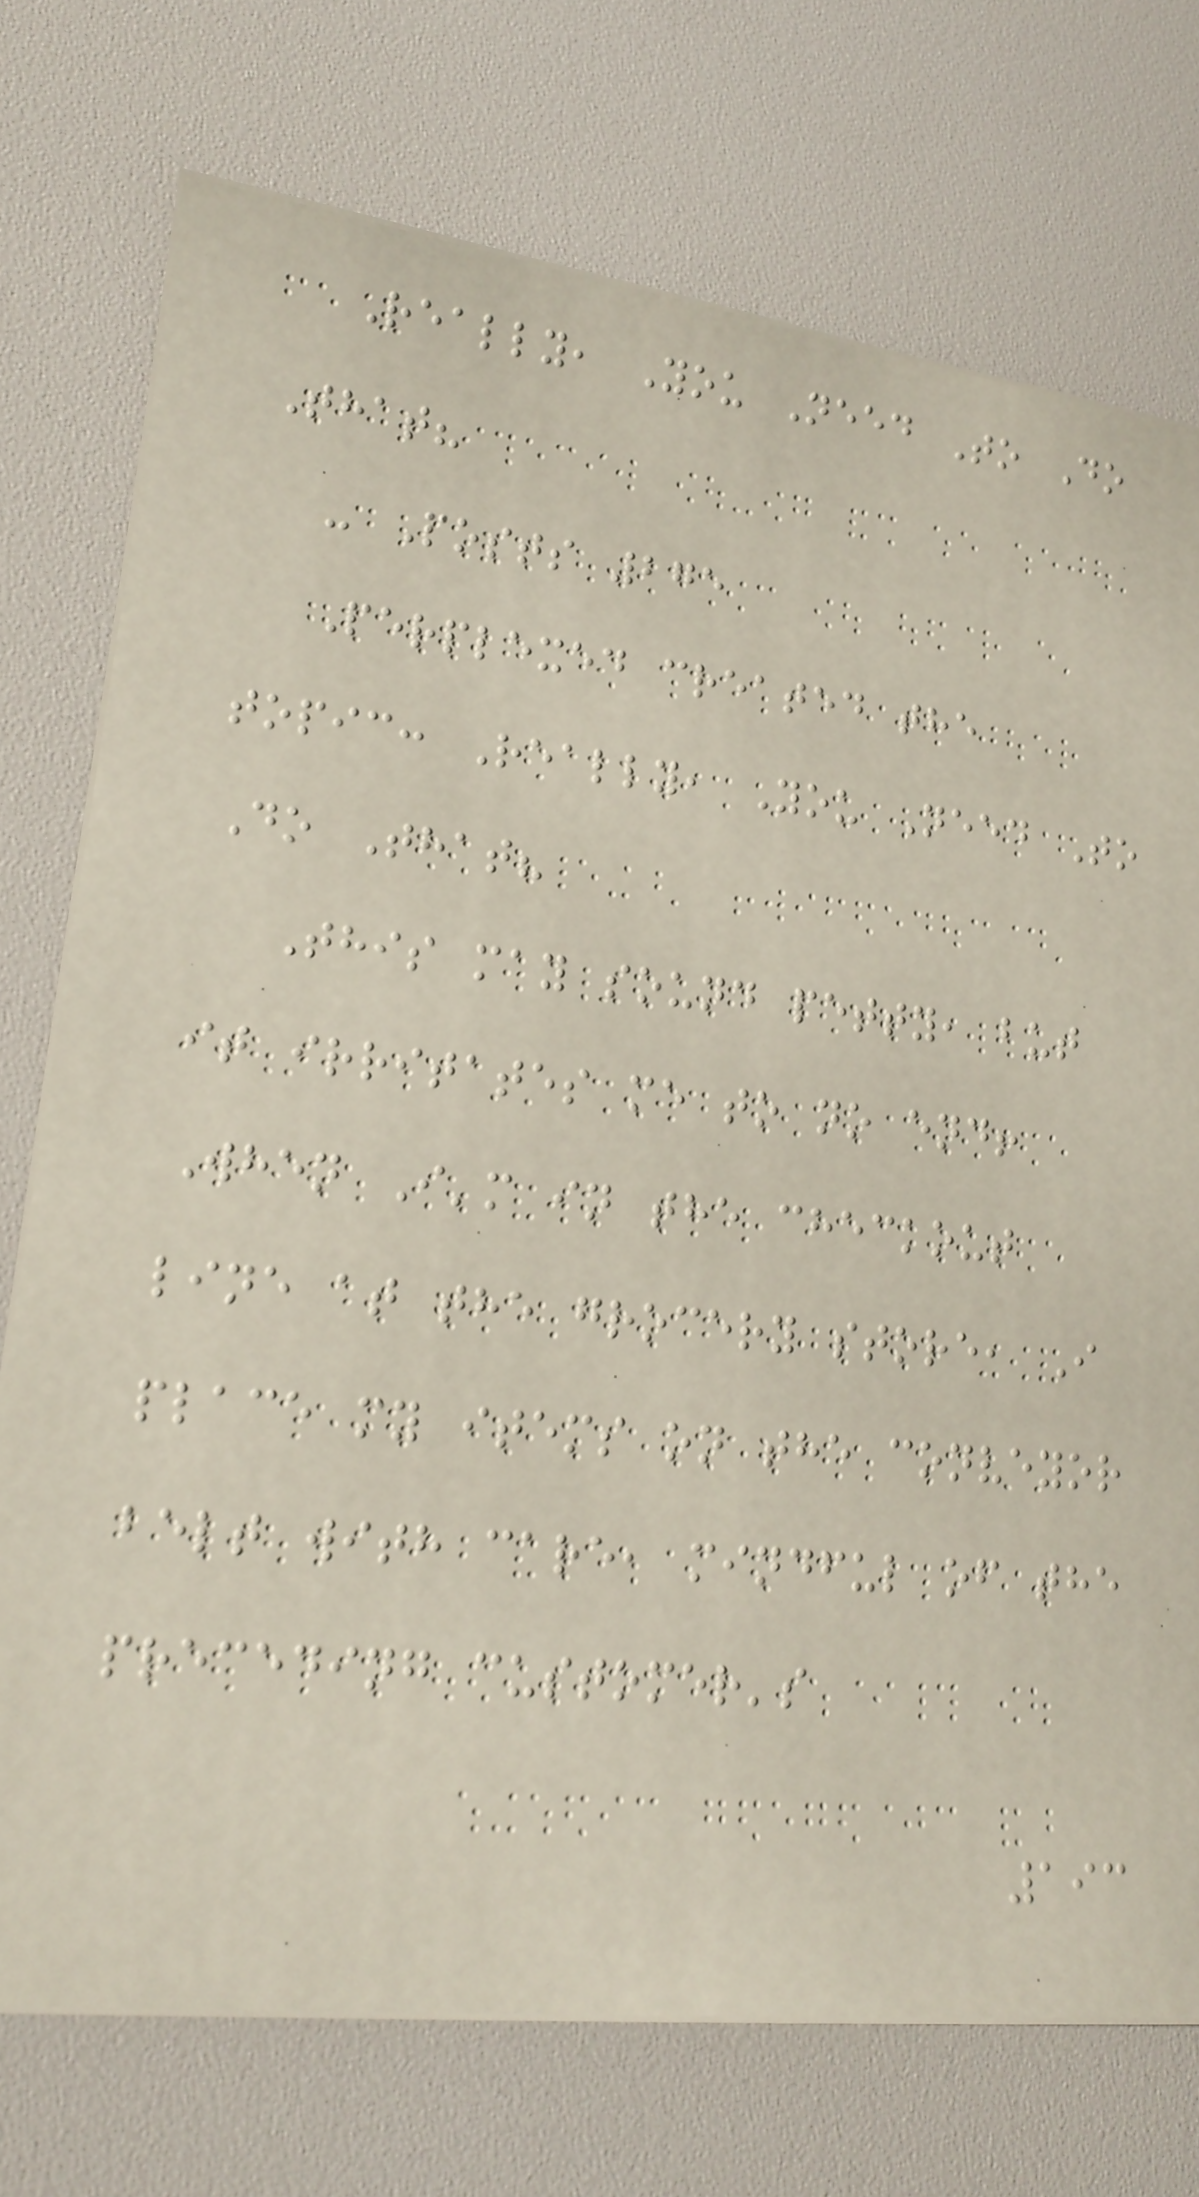Really, You Need To Do
That?
- Posts 275
Perplexed created the
topic: Really, You Need To
Do That?
This may sound petty, but
it irritates me to no end!
When I'm in the checkout
line at the grocery store, I
place my items on the conveyor
belt with care, mindful of the
preceding customer's
193
